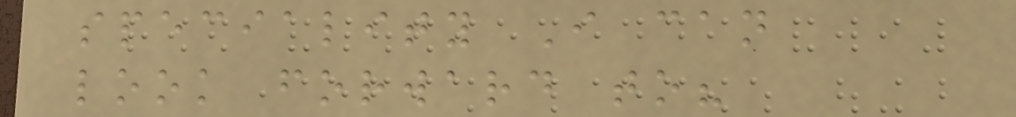speciality I can
look forward to?
